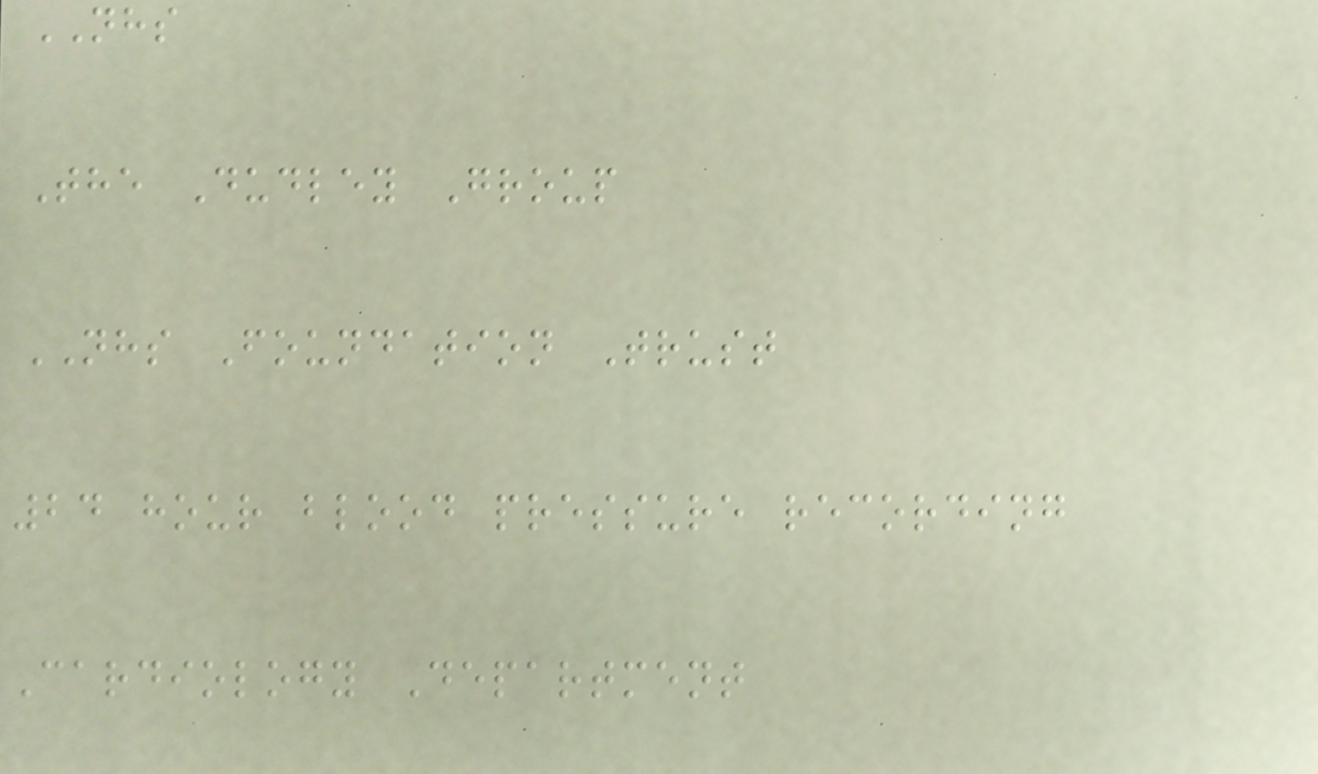NHS
The Dudley Group
NHS Foundation Trust
24 hour blood pressure recording
Cardiology Department
